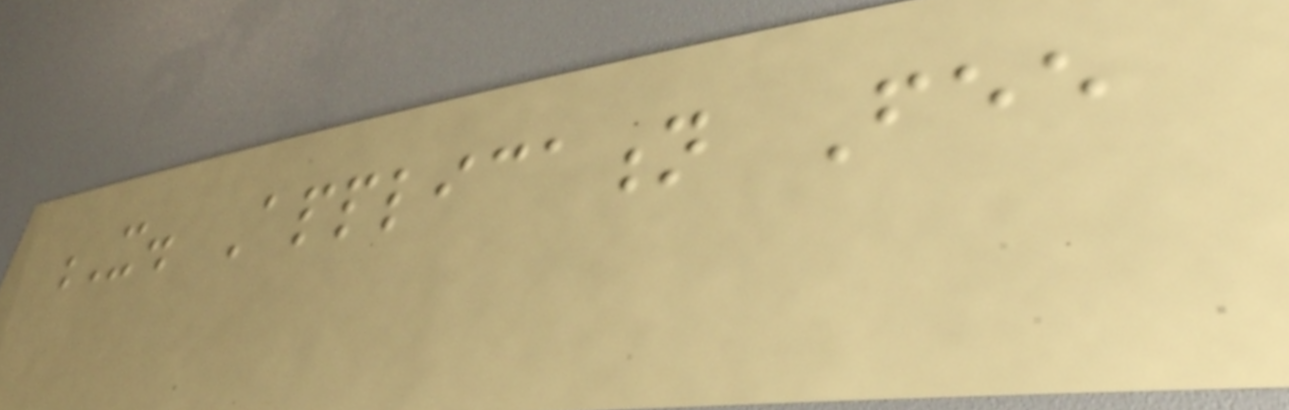X. Application Fee
